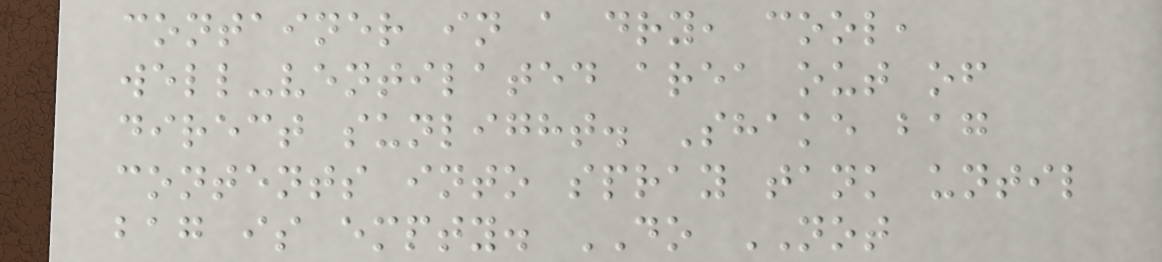container in a dry, cool,
well-ventilated area out of
direct sunlight. Shake bag
contents into spray tank until
bag is empty. DO NOT
